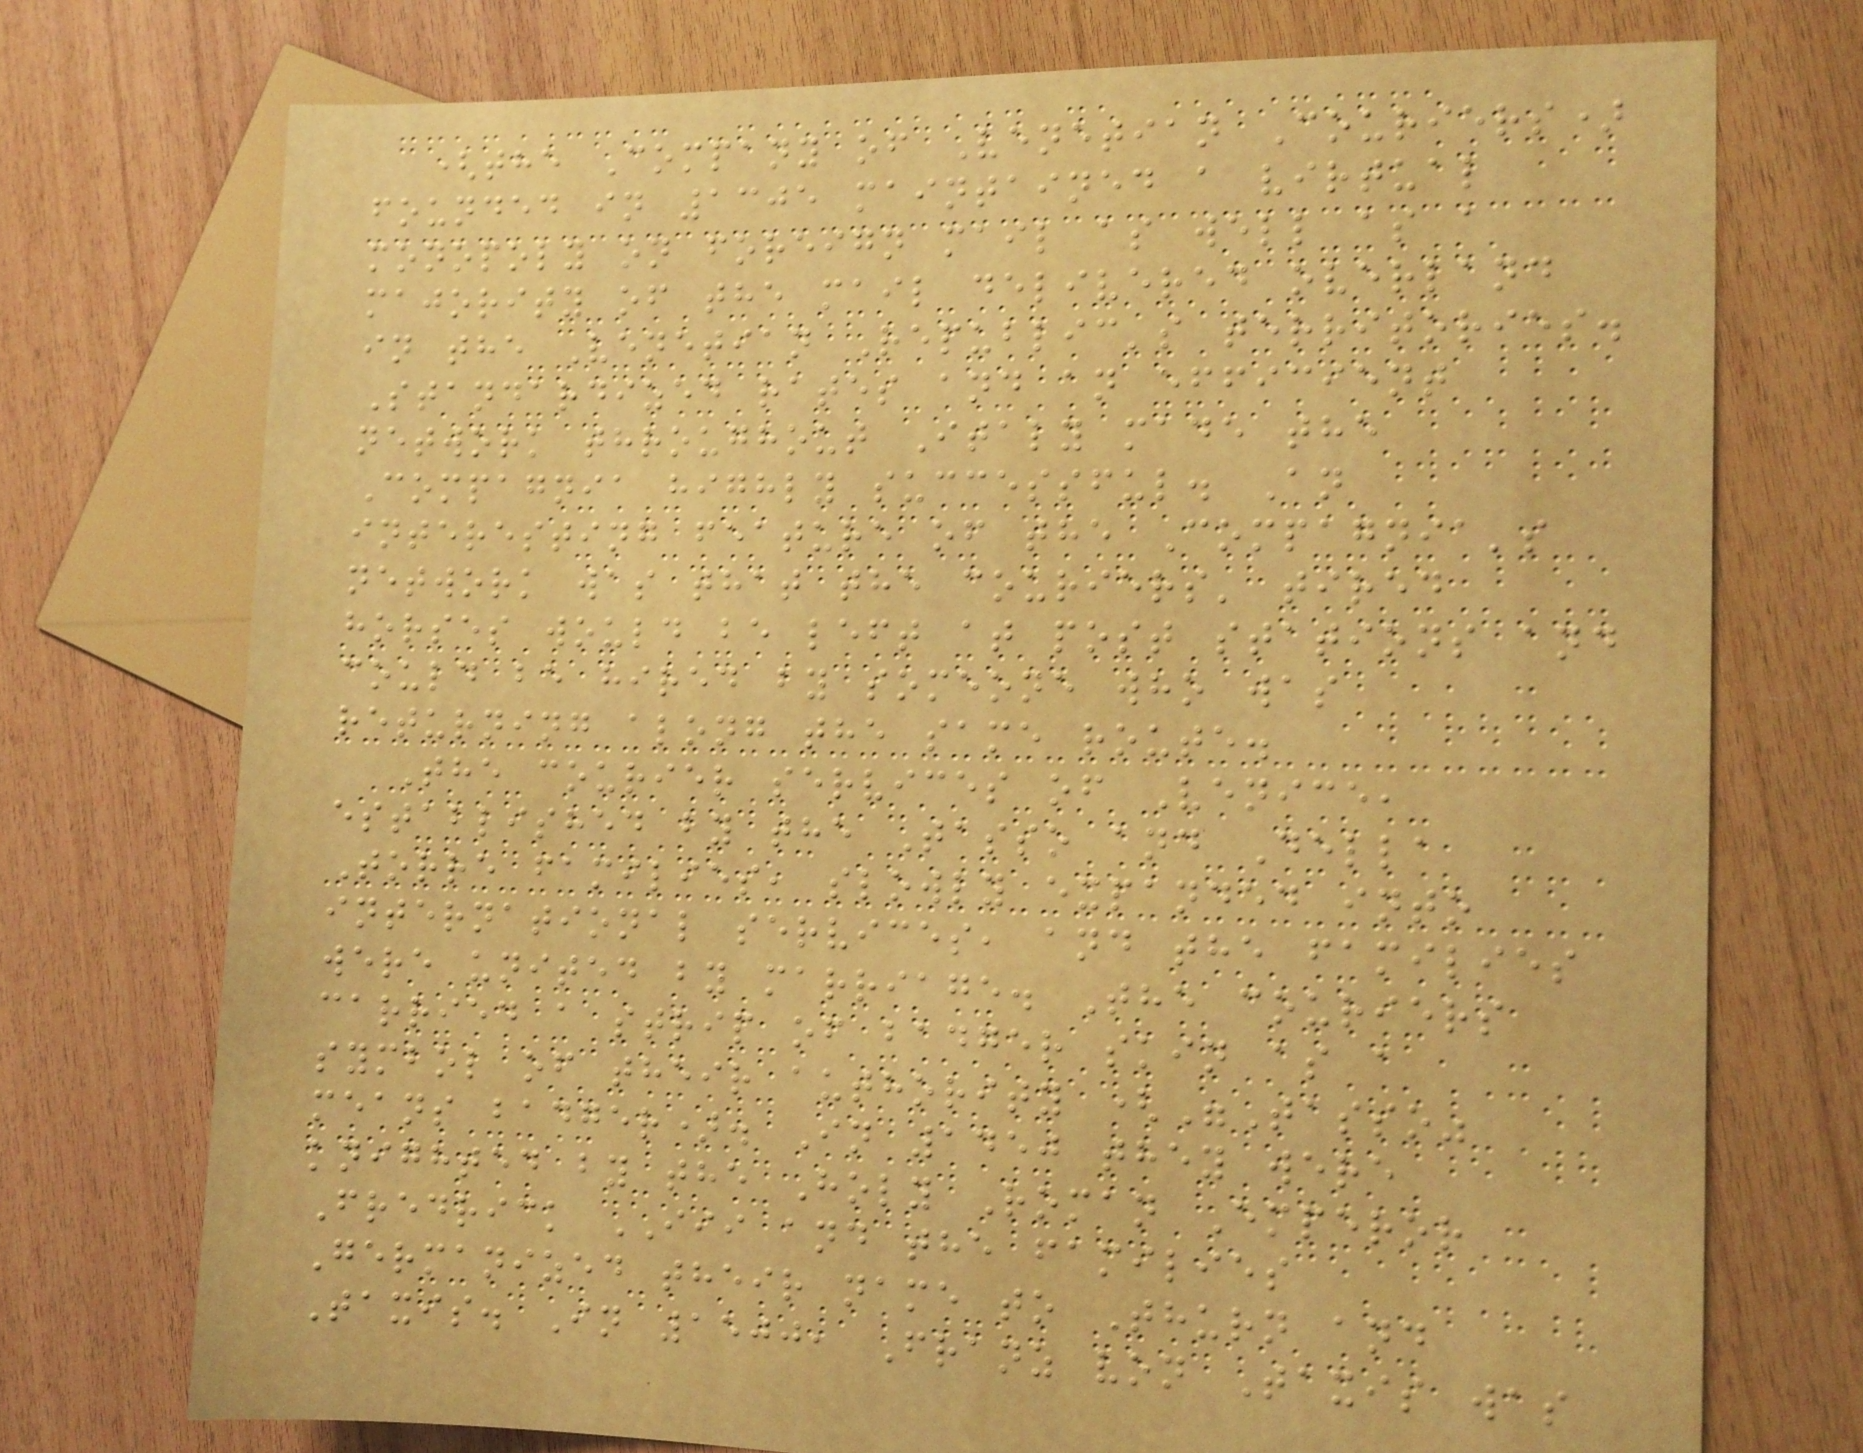(the Company of Venetian Couriers)
founded in 1305 maintained a virtual
monopoly on foreign mail as well as a
majority of the mail delivered overland
in the Venetian Republic's territories.
Standardized rates and an efficient
network throughout Italy made the
Compagnia highly successful. An
interesting feature of the Compagnia's
network was that the couriers' tired
horses would be left at post stations and
could be hired by someone who was
returning along the same route.
The courier services of Venice,
established by the Tasso and Della
Torre families, slowly expanded into
international services, and the families
were united by marriage. The couriers
carried a strip of badger skin as a
symbol of their authority ("Tasso"
means badger). In 1450 they were
knighted by the Holy Roman Emperor
Fredrick III and the families
Germanized their name to Thurn and
Taxis. In 1500, Franz von Taxis was
